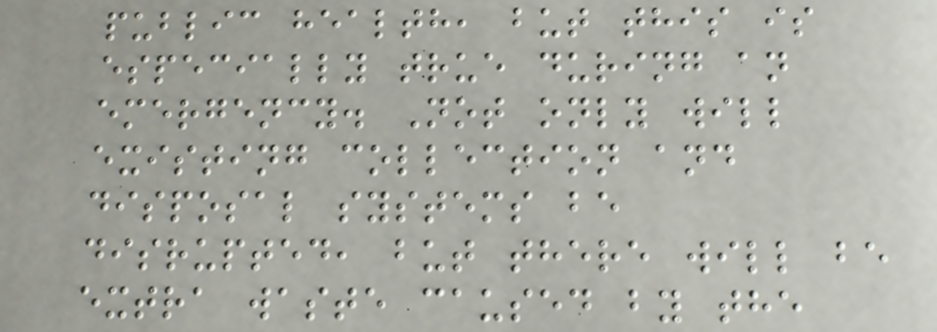public health, but this is
especially true during an
emergency. Not only will
existing collection and
disposal systems be
disrupted, but there will be
extra waste caused by the
